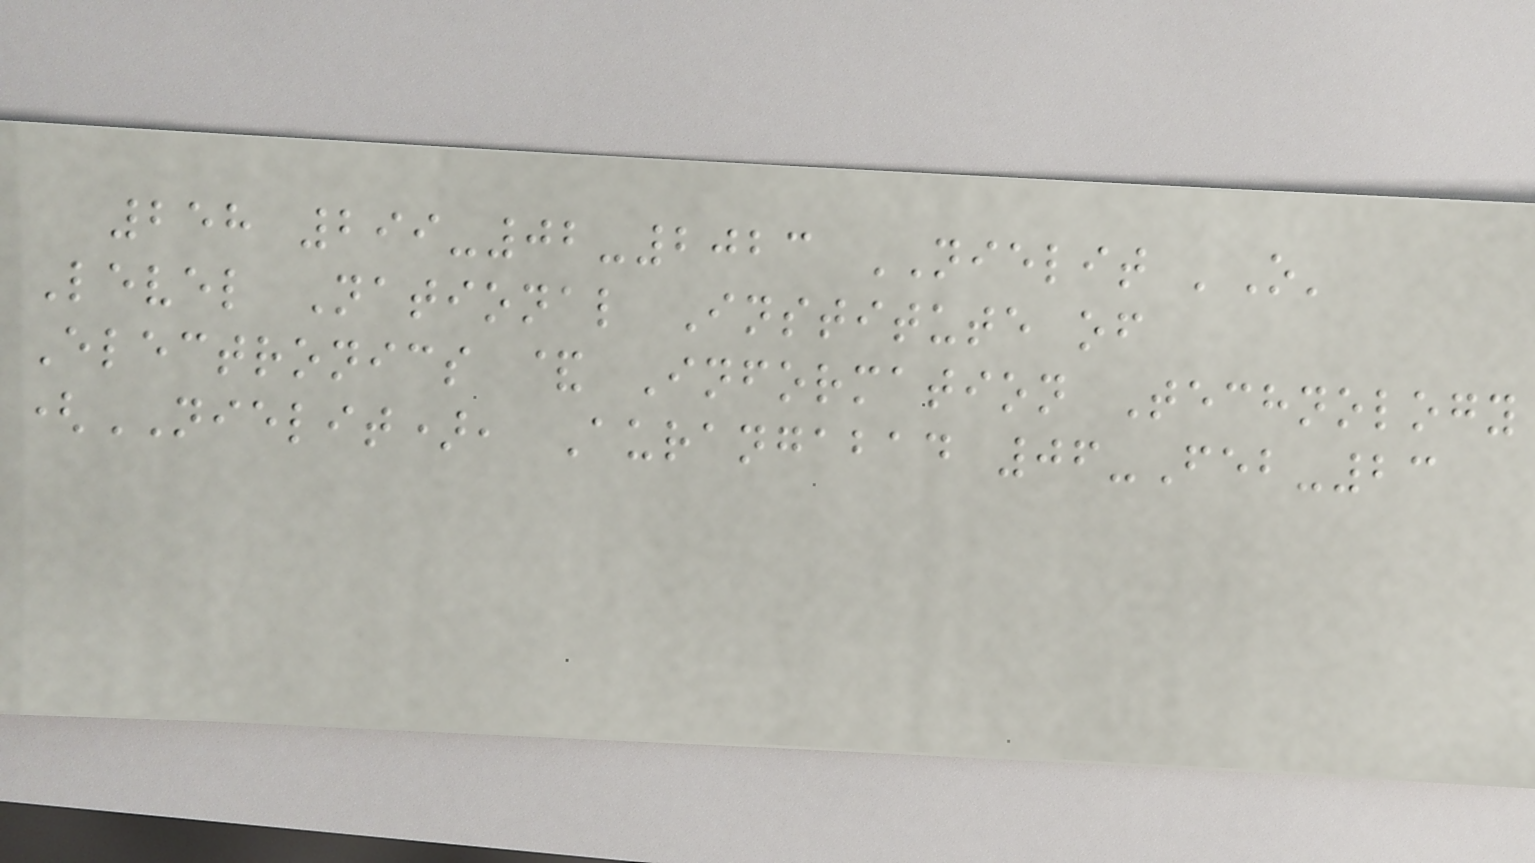258 299-02-2023 NIELIT 'O'
Level National Institute of
Electronics & Information Technology
(NIELIT), Aurangabad 06-Feb-23
